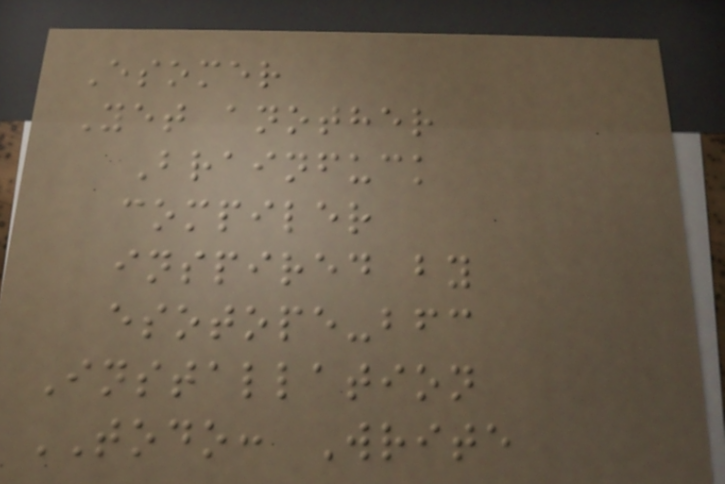Esomer
Yet another
Brainfuck
compiler
inspired by
esotope-bfc
Installation
TODO: Write
